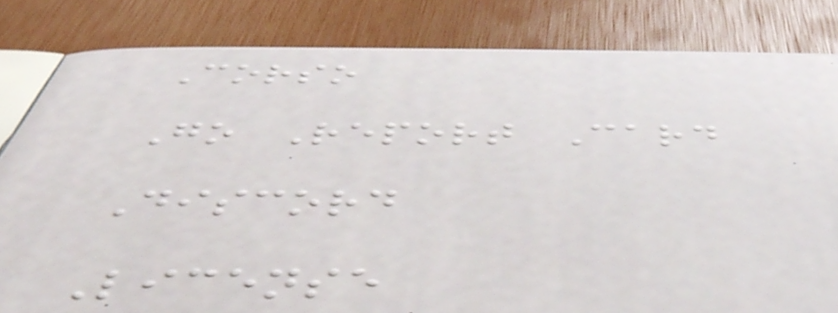Corso
Go Report Card
Discord
License
